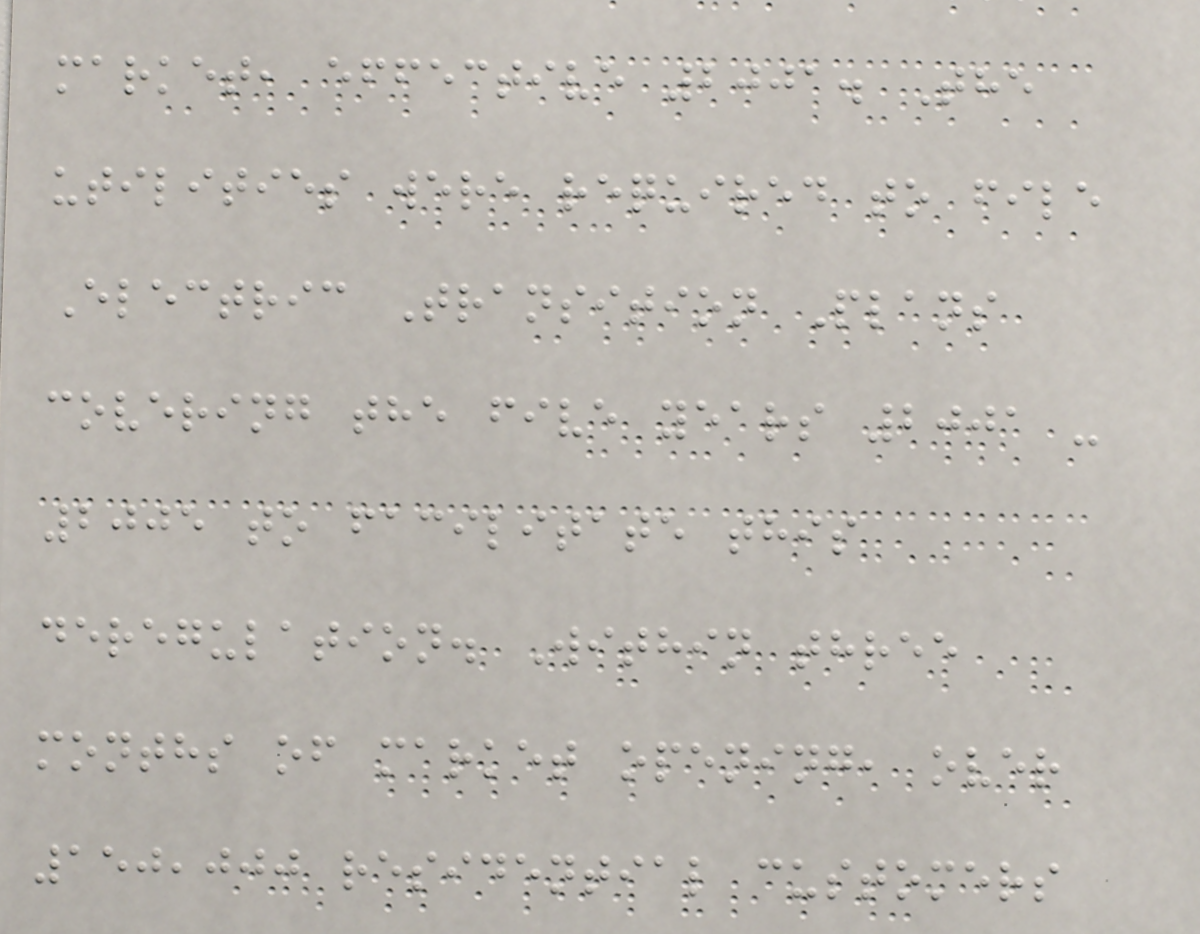market, effective 2001. The
utilities were required to file
Electric Transition Plans
covering the five years 2001 -
2005 to facilitate this
deregulation. Within three
months of market opening, over
150,000 residential customers
